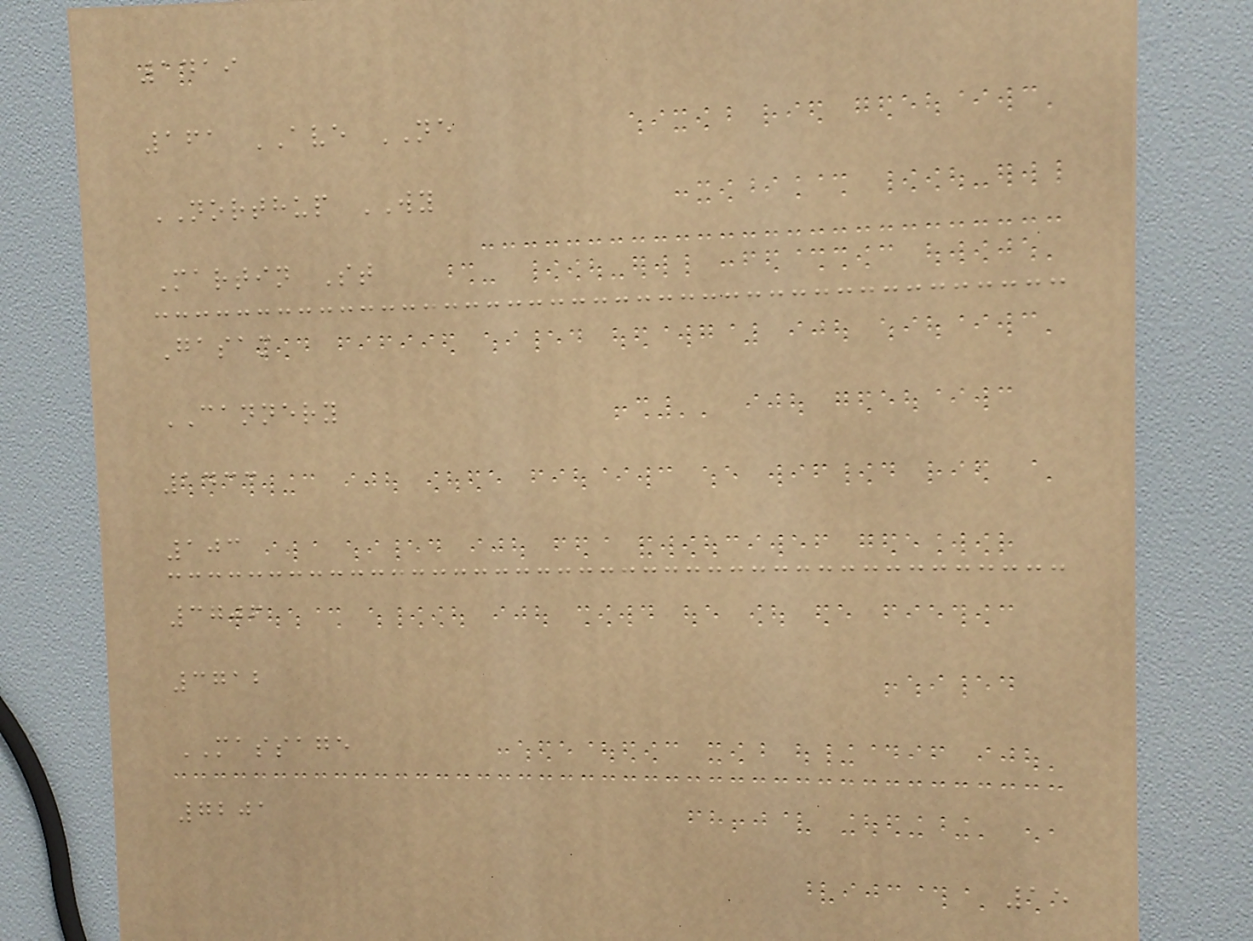1419
161 AVE NE
NORTHUP WY
Martin St
Gasam
CANNERY
1433
103
3706
3712
MASSAGE
7201
15
